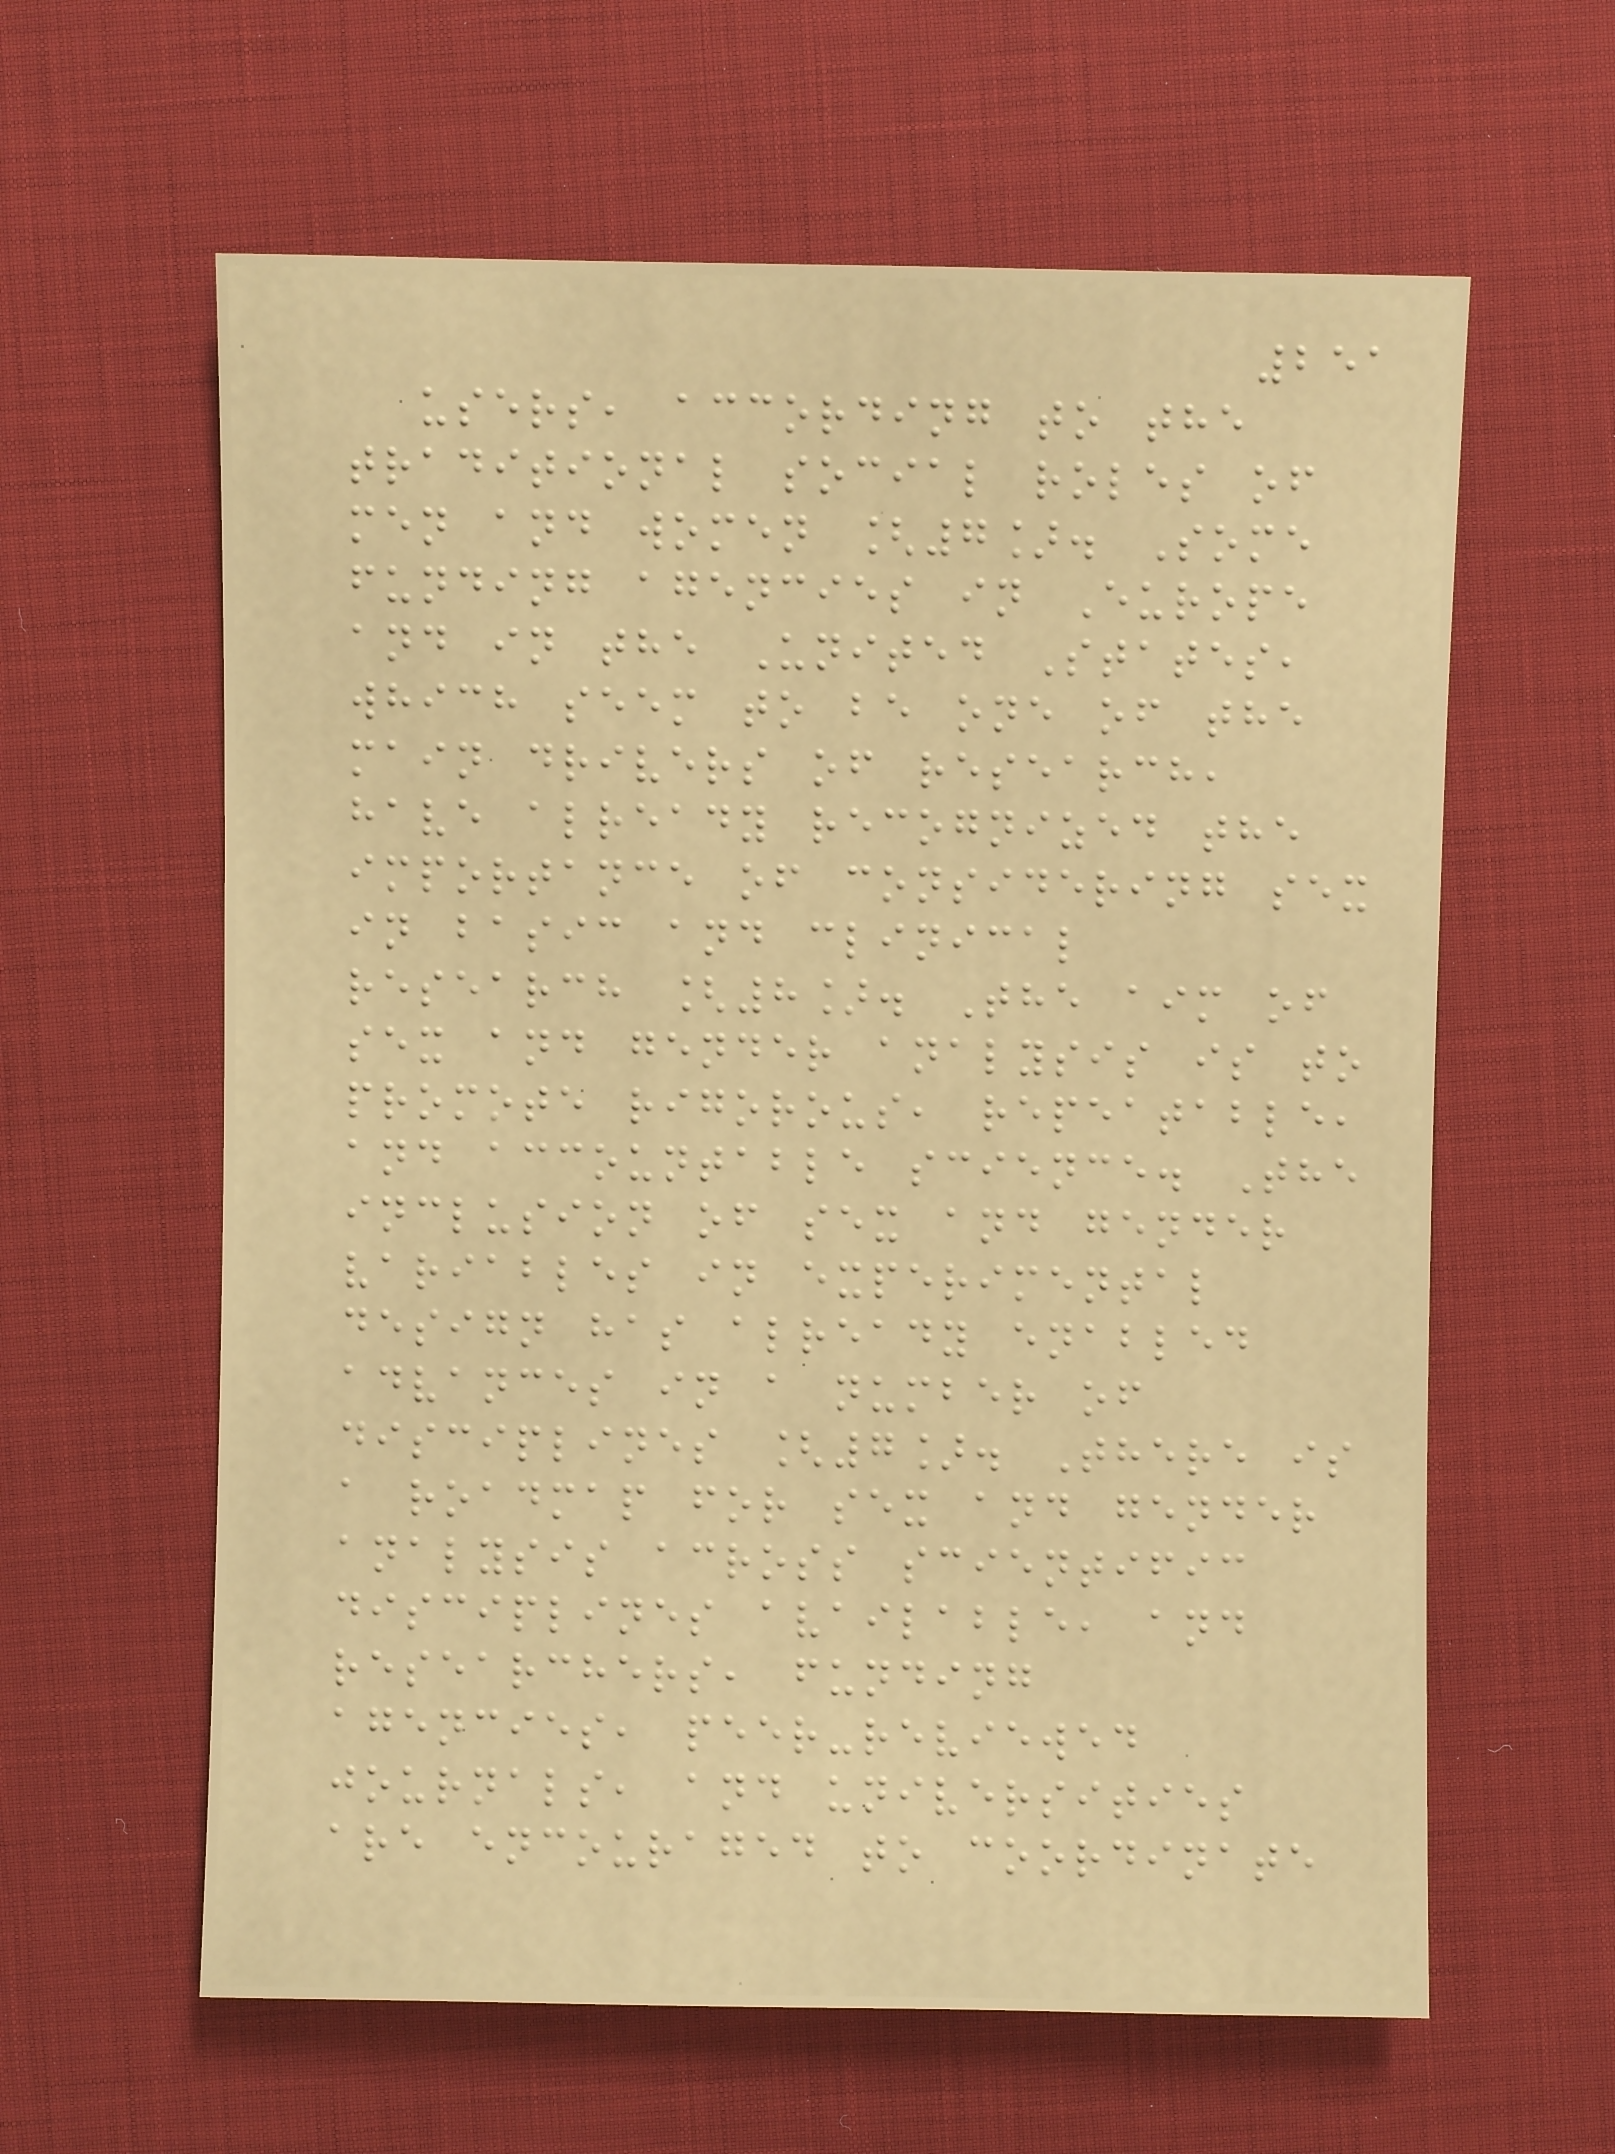251
users, according to the
traditional social roles of
men and women [7]. Some
funding agencies in Europe
and in the United States,
which seem to be one of the
main drivers of research,
have already recognized the
importance of considering sex
in basic and clinical
research [8]. The aim of
sex and gender analysis is to
promote rigorous, repeatable,
and accountable science. The
inclusion of sex and gender
variables in experimental
design has already enabled
advances in a number of
disciplines [7]. There is
a roadmap for sex and gender
analysis across scientific
disciplines available, and
researchers, funding
agencies, peer-reviewed
journals, and universities
are encouraged to coordinate
